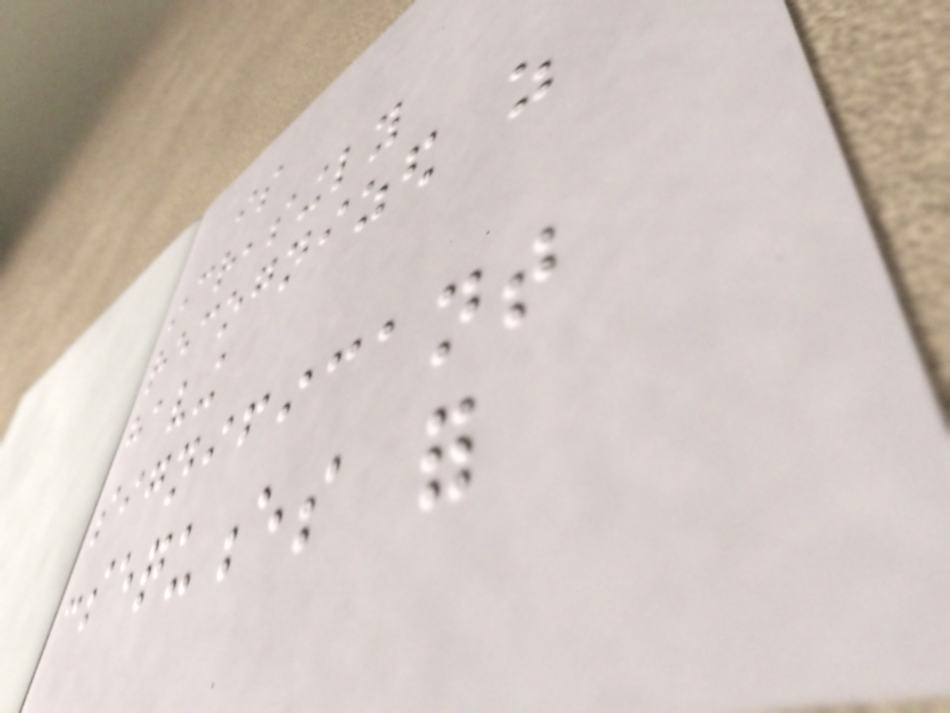is
increasingly
recognized as
having
significant
consequences for
